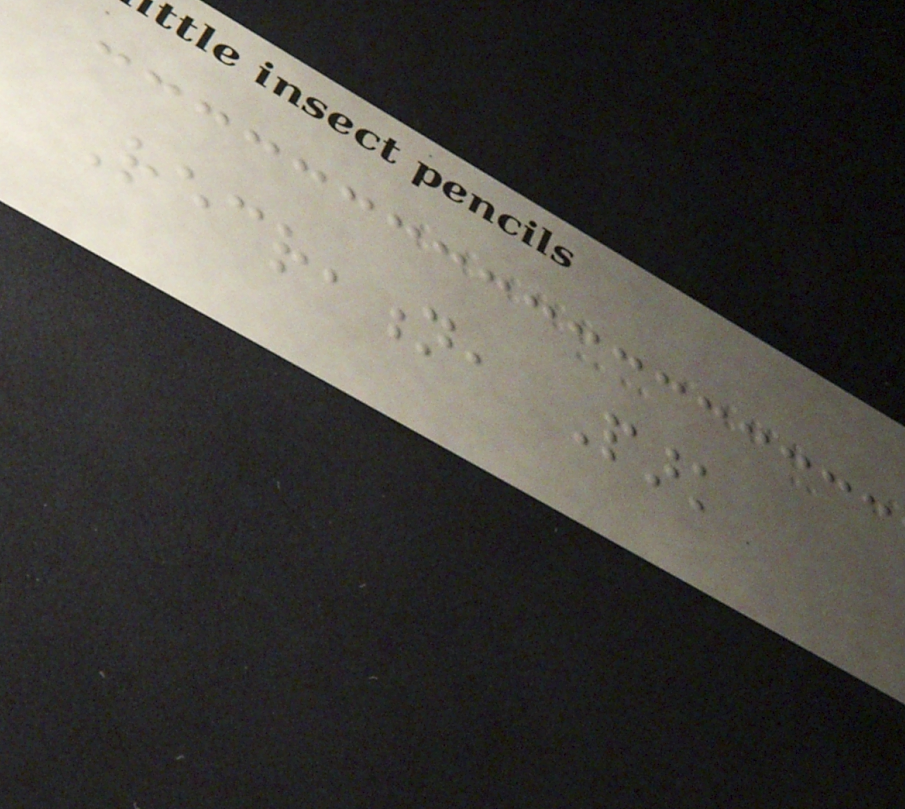Recreation, Park
